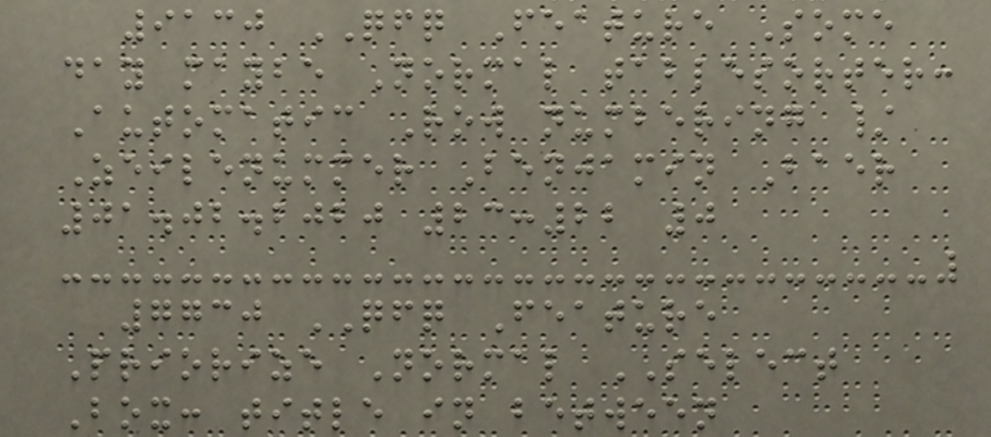9130 QFQ Feature Some
day maybe Normal tablesorter:
Automatic Row numbering /
Zeilenummer Benjamin Baer
01.02.2020 23:22 0
7730 QFQ Feature
Priorize Normal SELECT
Box: title in between
